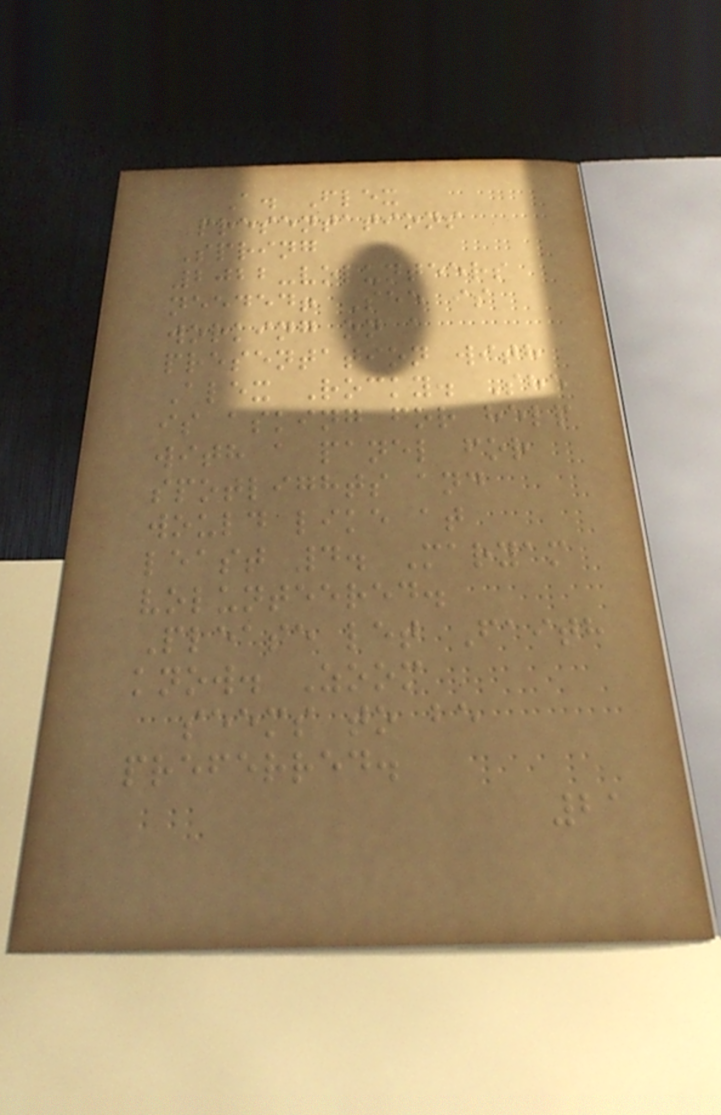A. Flex
Presentations
Spring
2022-volunteers
needed! She is
working on a
presentation with
Alex Rocky. She
is asking for help
with a panel for
spotlights and
would like at
least 4. Maryam
volunteered.
Please let Faith
know. Zoom
seems to be
preferred.
21
